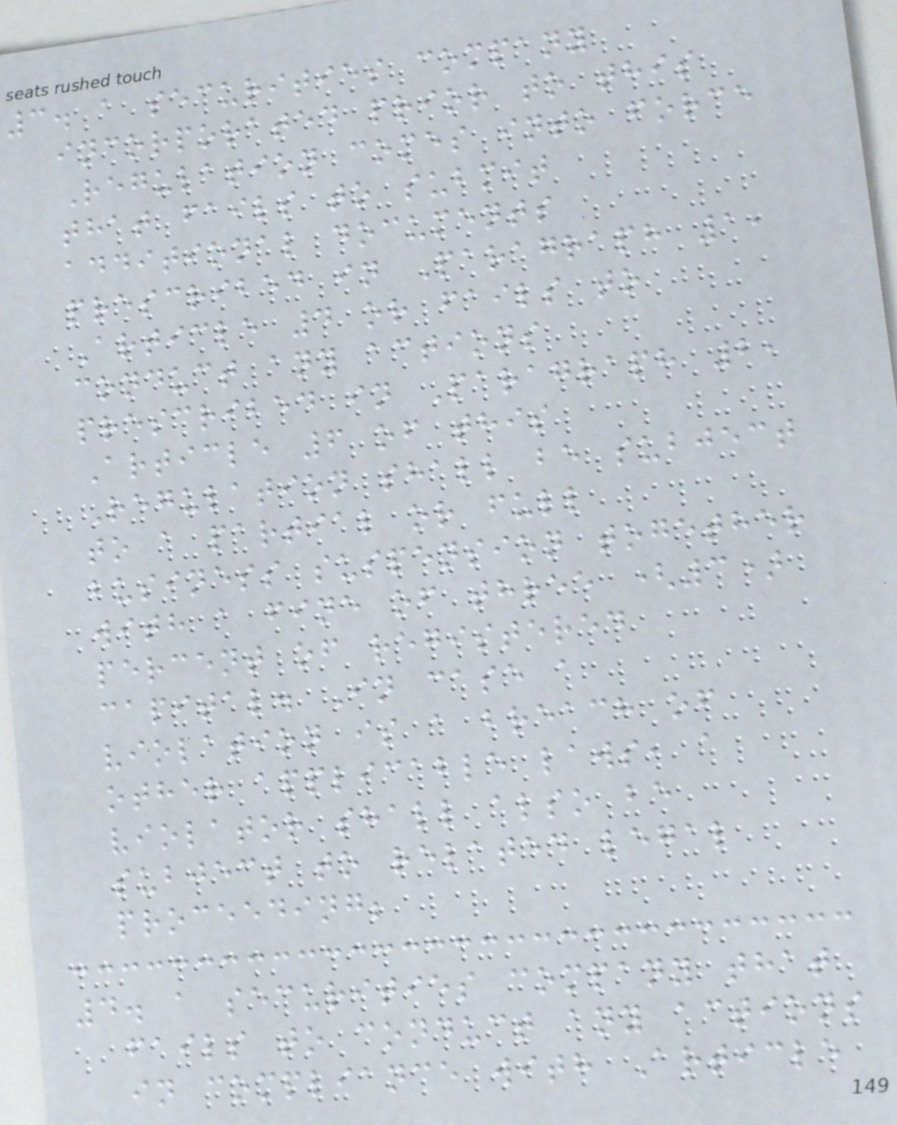3. a securities company
incorporated prior to this
Regulation comes into force
that fails to submit
additional documents
prescribed in Paragraph 1,
Article 4 or fails to
conduct any actions
prescribed in Paragraph 2,
Article 6 of this
Regulation shall be subject
to a partial or full
business suspension together
with a fine of three (3)
percent of registered
capital. In case a
violation is a breach of
other applicable laws, a
violator shall also be
subject to related legal
proceeding;
4. a securities company that
fails to conduct any actions
in compliance with Article
